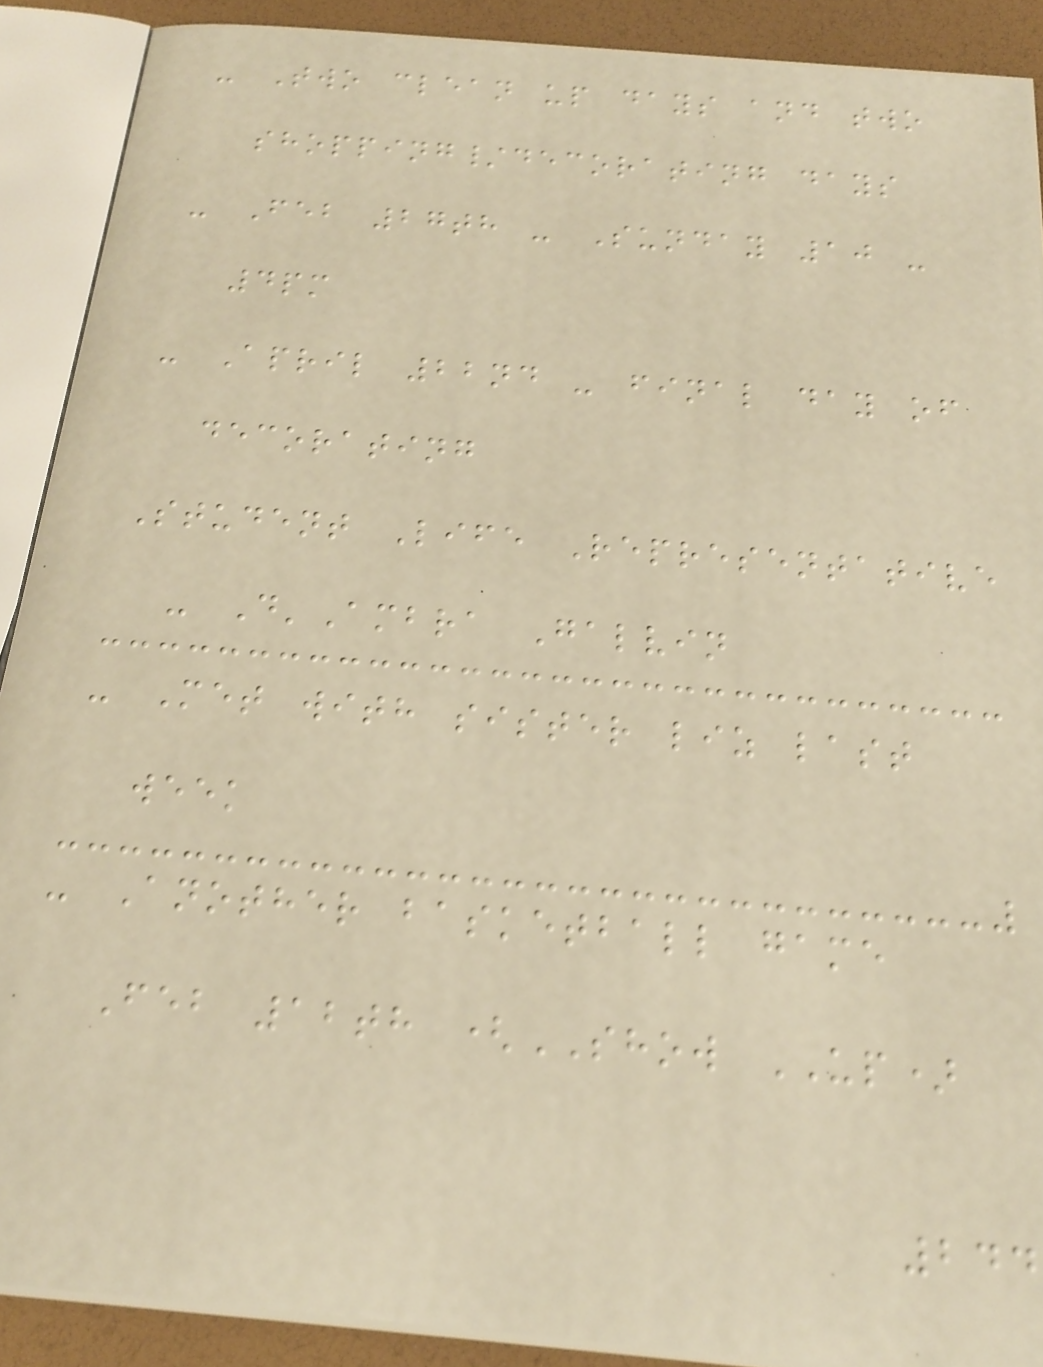- Two clean up days and two
shopping/decorating days
- Feb 27th - Sunday 10 -
4pm
- April 22nd - final day of
decorating
Student Life Representative
- D'Ambra Galvin
- Met with sister liz last
week
- Another basketball game
Feb 12th (SHOW UP)
244
